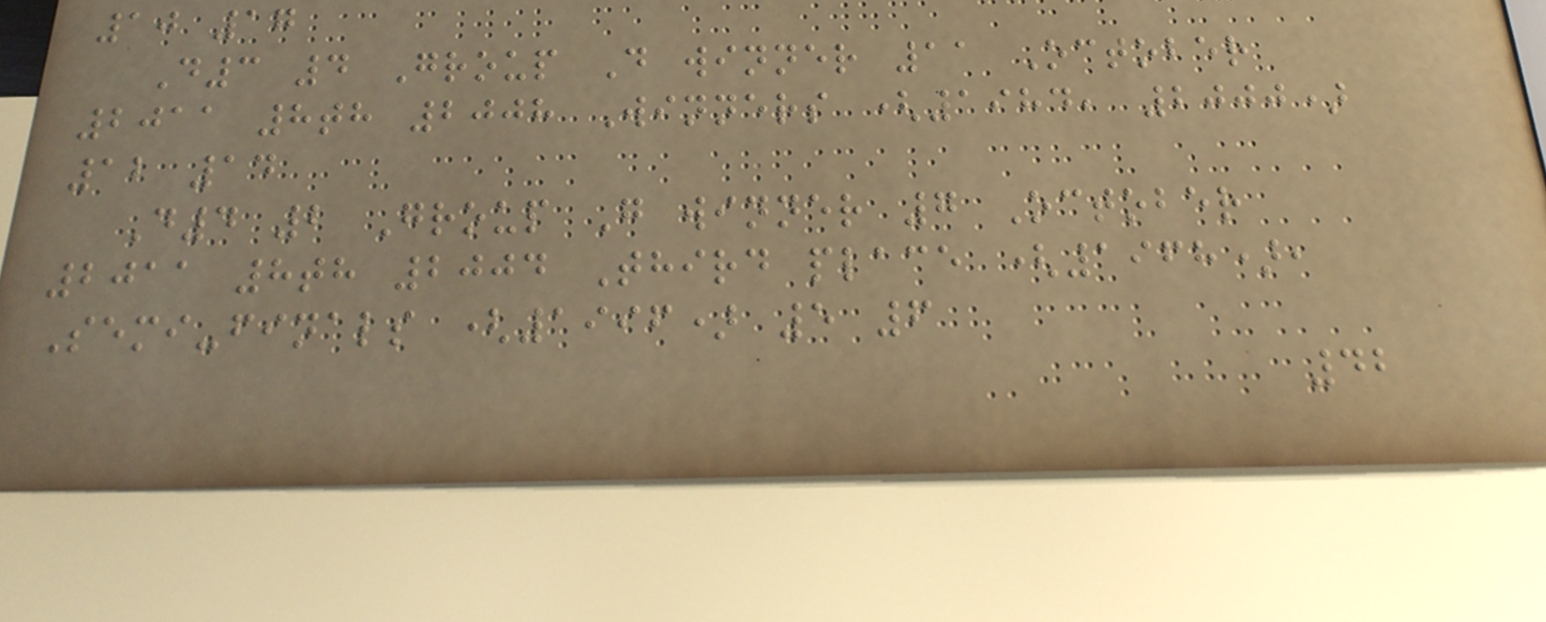10 17
D3 4 Group D winner 11 October
2011 8th 2008 Winners (1984, 2000)
12 14
D4 2 Group G winner 7 October
2011 8th 2004 Third place (1968),
Semi-finals (1996) 5 6
42
